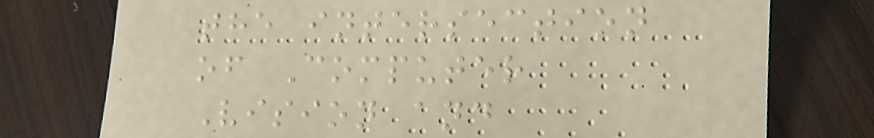the intersection
of Computer
Vision and
